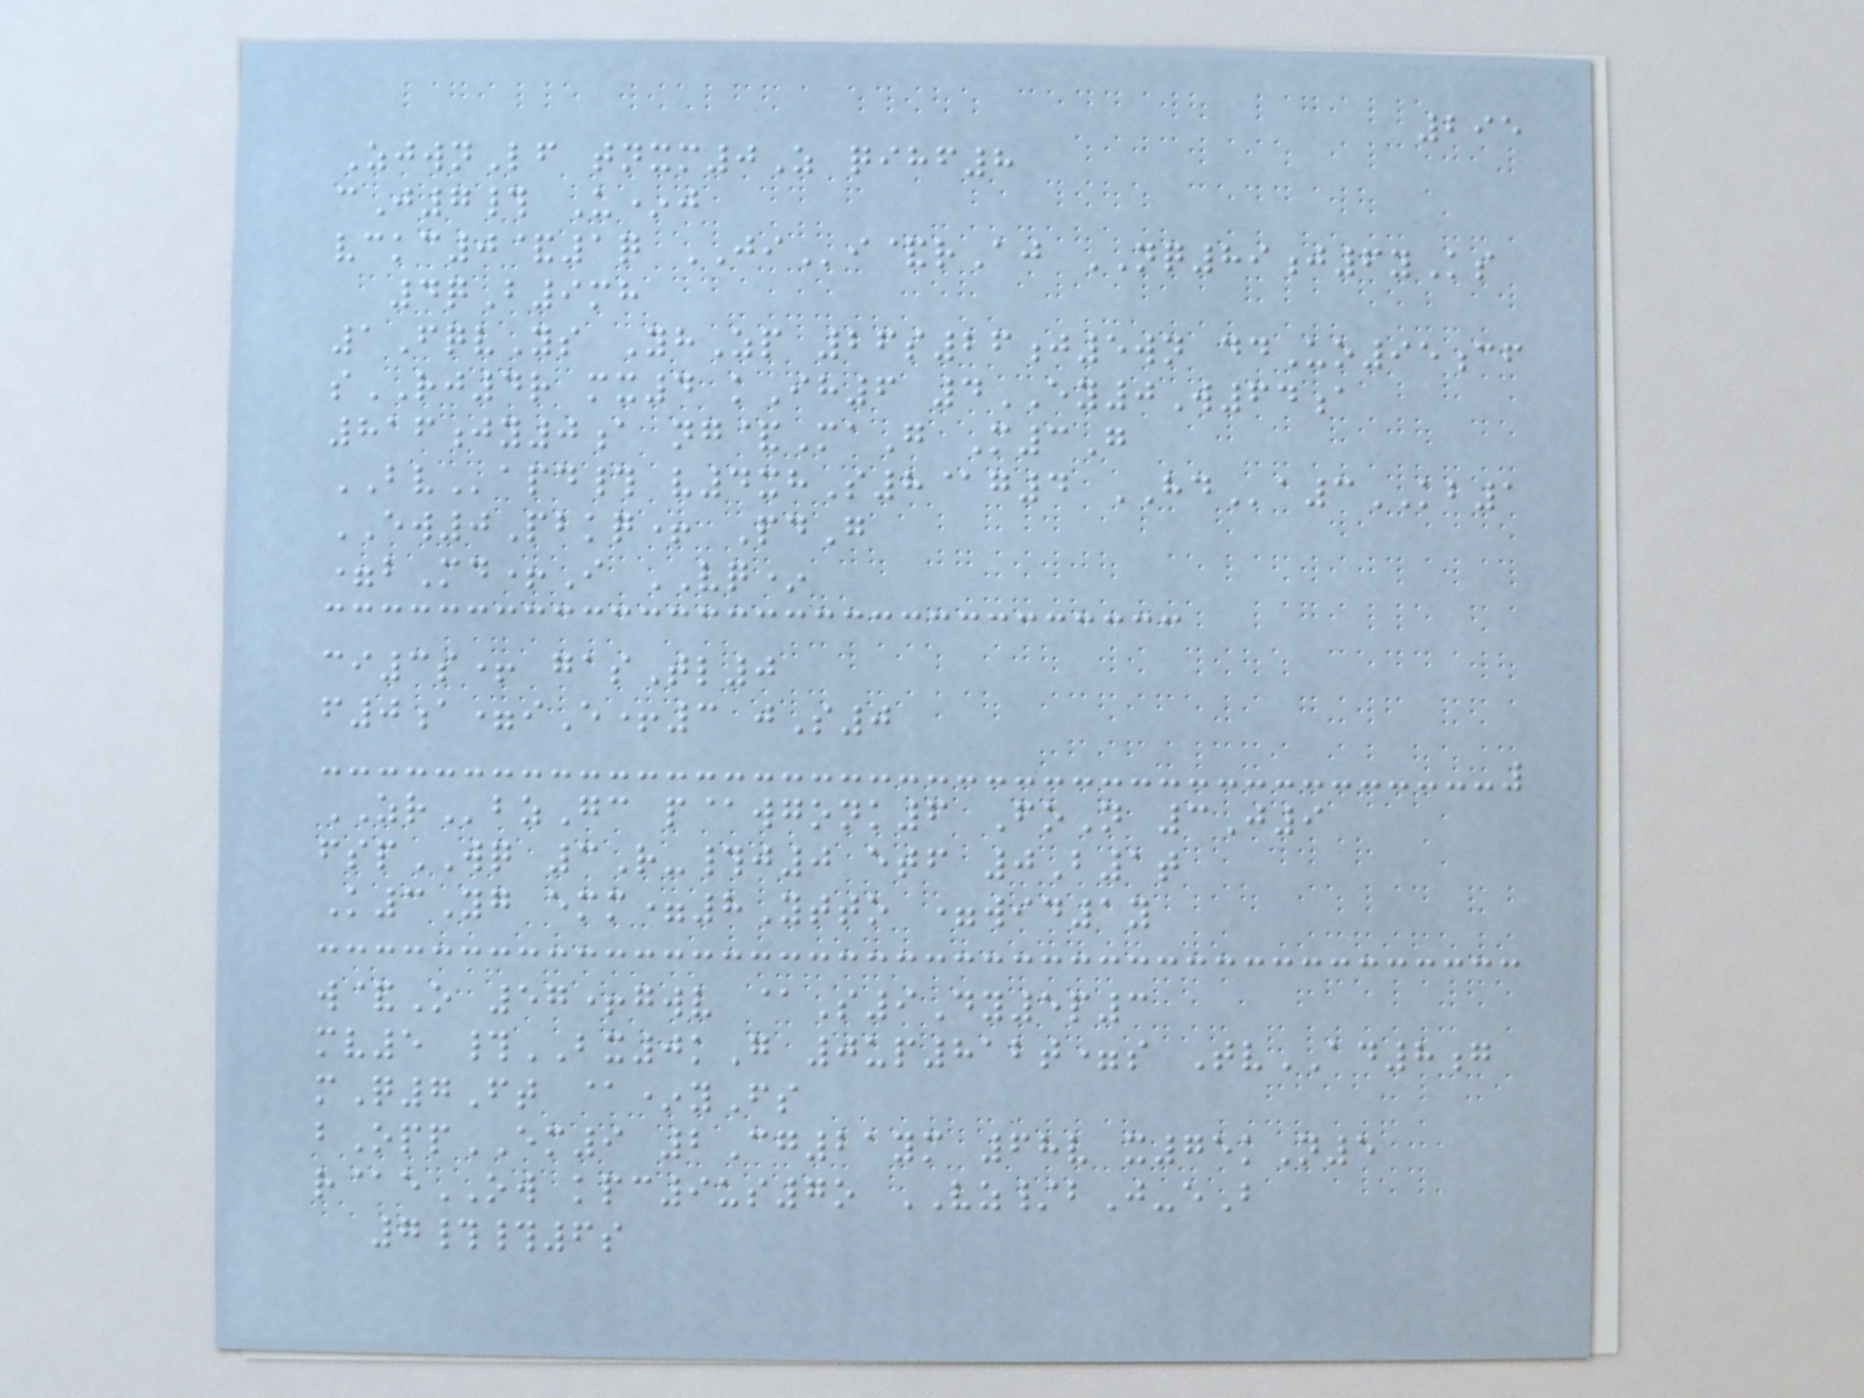295
ZjwnLf tnxm0Z qihf8
cJ7# U*j
vckc0&1q JIi&rAj NQ89j6yKs
4qB9mh
1FqvYs YhZp 26s26j5wn ddUo95cf
sRJ4r mx4 kIh6 4EY0W64a
816jy0a ng&MaG M3G
BVapd# v4xhS8@g4 HDa3KB1
EW0Pbkq+ PdG
=bMd+I VQ*
ci3s+ gasTl0
f0a=iE+3 jS0
ZRbzGc p@wgonk6 FoN 3J9
fspWQ 3R-#j0 etf 0B1t
K3Yg emm=8Ytto =wid1y
w&O 57+gwv @S9Dy5p3
mv5 #BX0kG 0up812t=s TvAD8g
mQ7Ft @*yFs
bOppEM9 2Cg21ym 68v x75kN5
r@eOW kpc9us7o VZ/bJ-eB
7##6s
